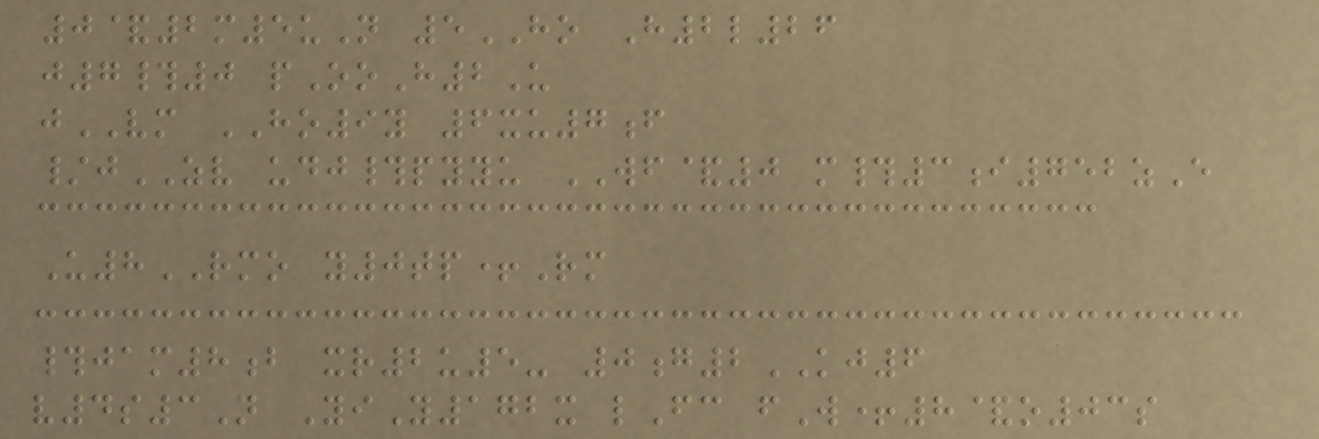0&2m5uN 5HO H2l26
j7#0 pOoH2U
jVM HO9y 6xu7f
/jZV udj#pyyu WF&0 m#3i752zE
U8RMO y0tp+Rm
#jam8b xr2u5- 0g2KJ6
v4s3N YiY172x lFc fW+8&o03s
